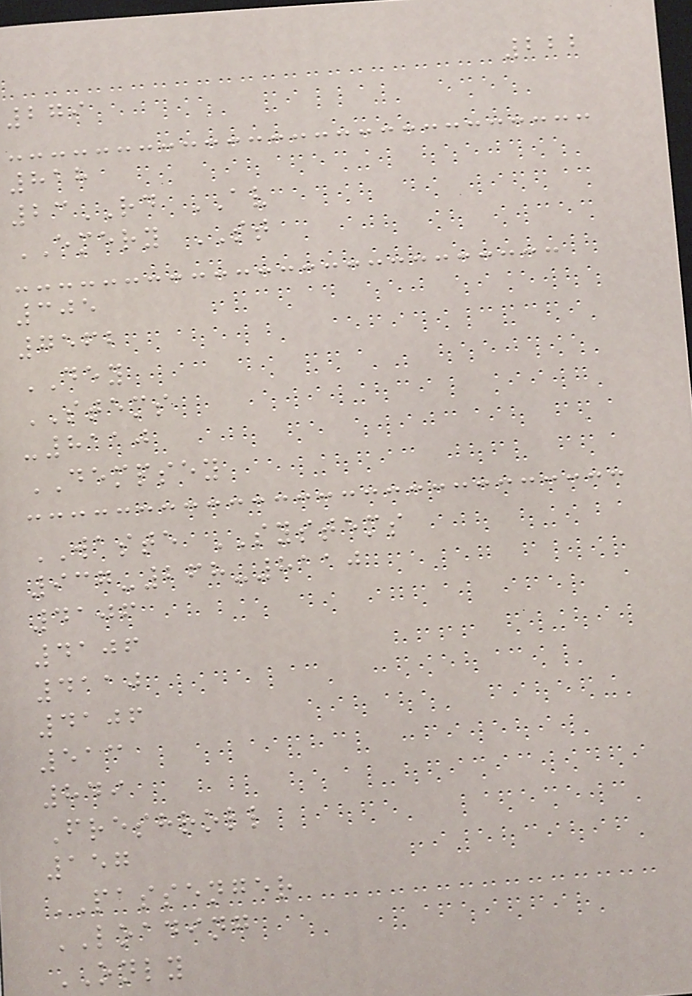222
279
818
23RD AV
EMERY ST
305
7562
DEY
STEMS
-8110
DEMPSEY
WASTE SYSTEMS
937-268-8110
4106
4106
4110
4106
513
849
Freshroll
157
PASSENGER
LOADING
ONLY
